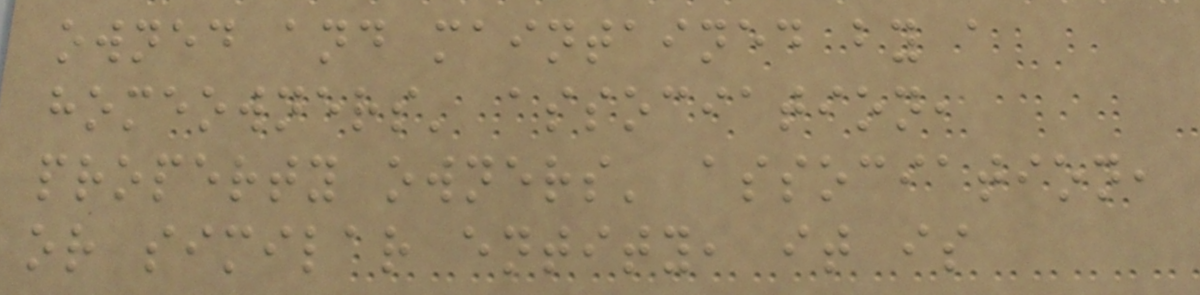owned and maintained by a
homeowners' association,
property owners' association,
or similar entity, it is
